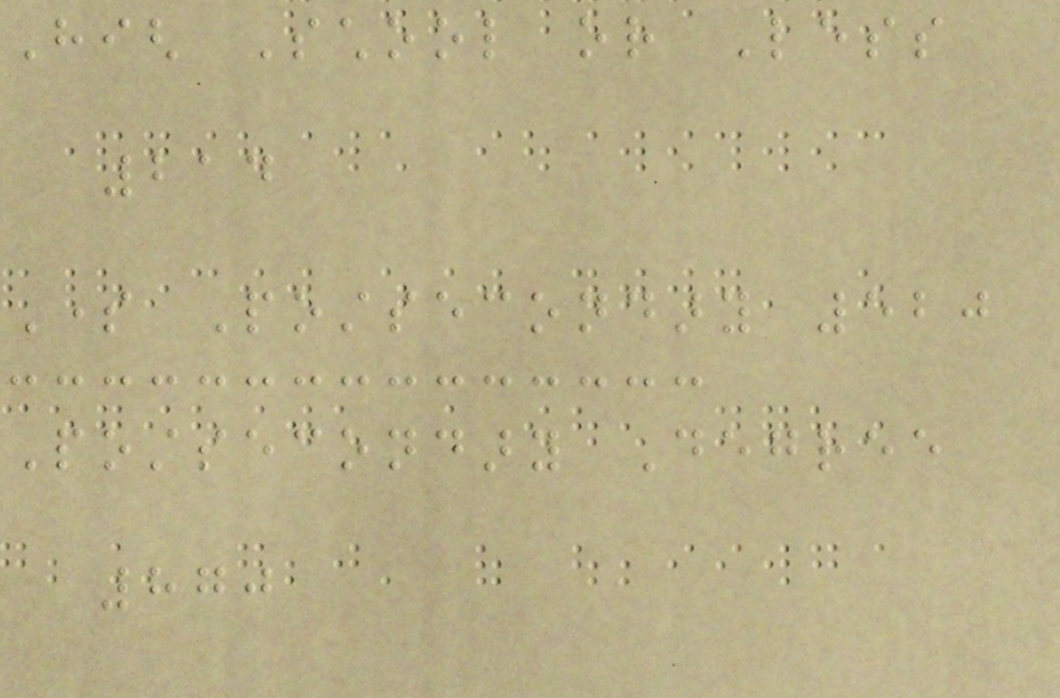High School or Less
214
Some Postsecondary 520
Postsecondary Degree
870
